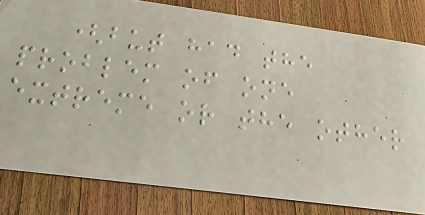(but had the
problem of one
extreme or the other
